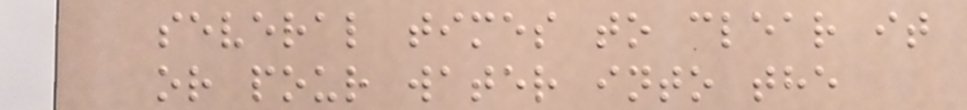several times to clear it
or pour water into the
